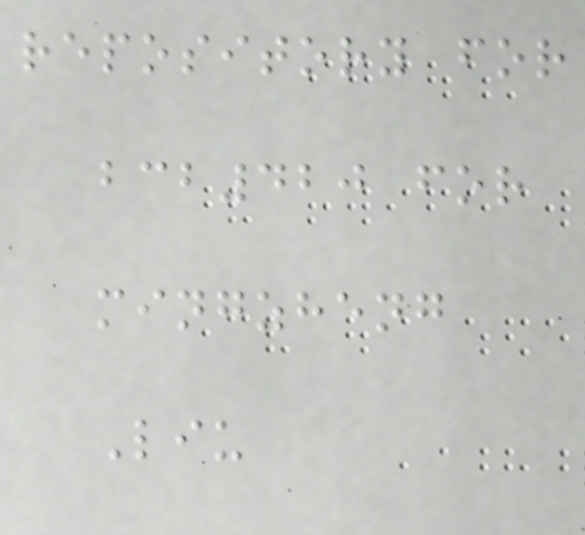repository for
bcb420 for
mingzheng
Liu
